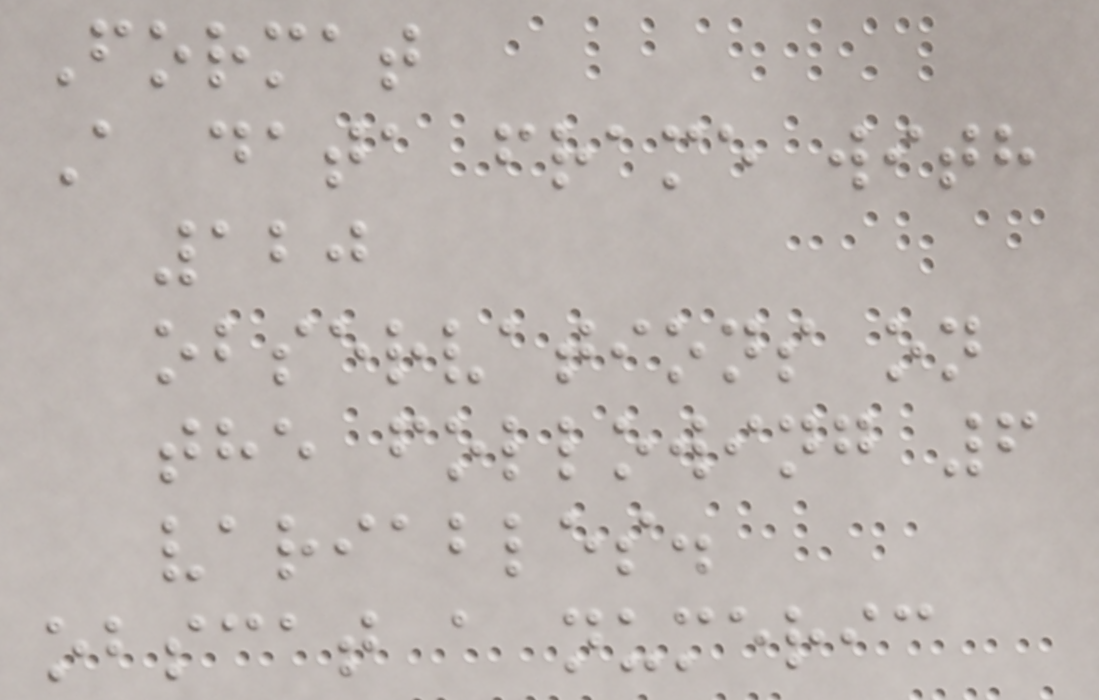Format
A data frame with
120
observations on
the following 6
variables.
obscat a numeric
